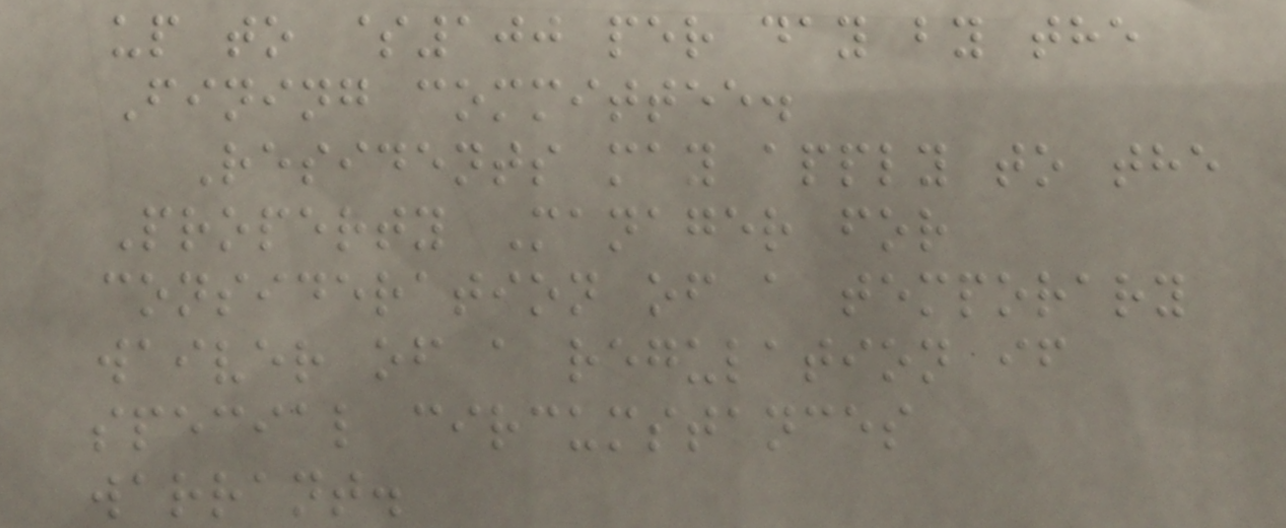up to $100 per day by the
Fining committee.
Residents may apply to the
Property Manager for
consideration of a temporary
waiver of a regulation if
special circumstances
warrant.
